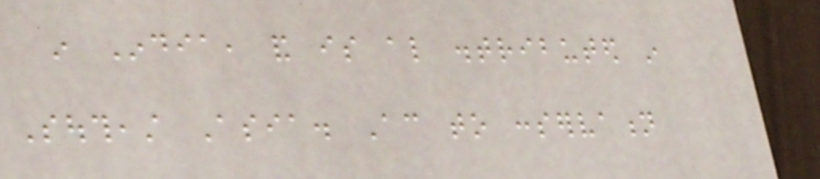in India, and is also distributed in
Southeast Asia. According to conservation
